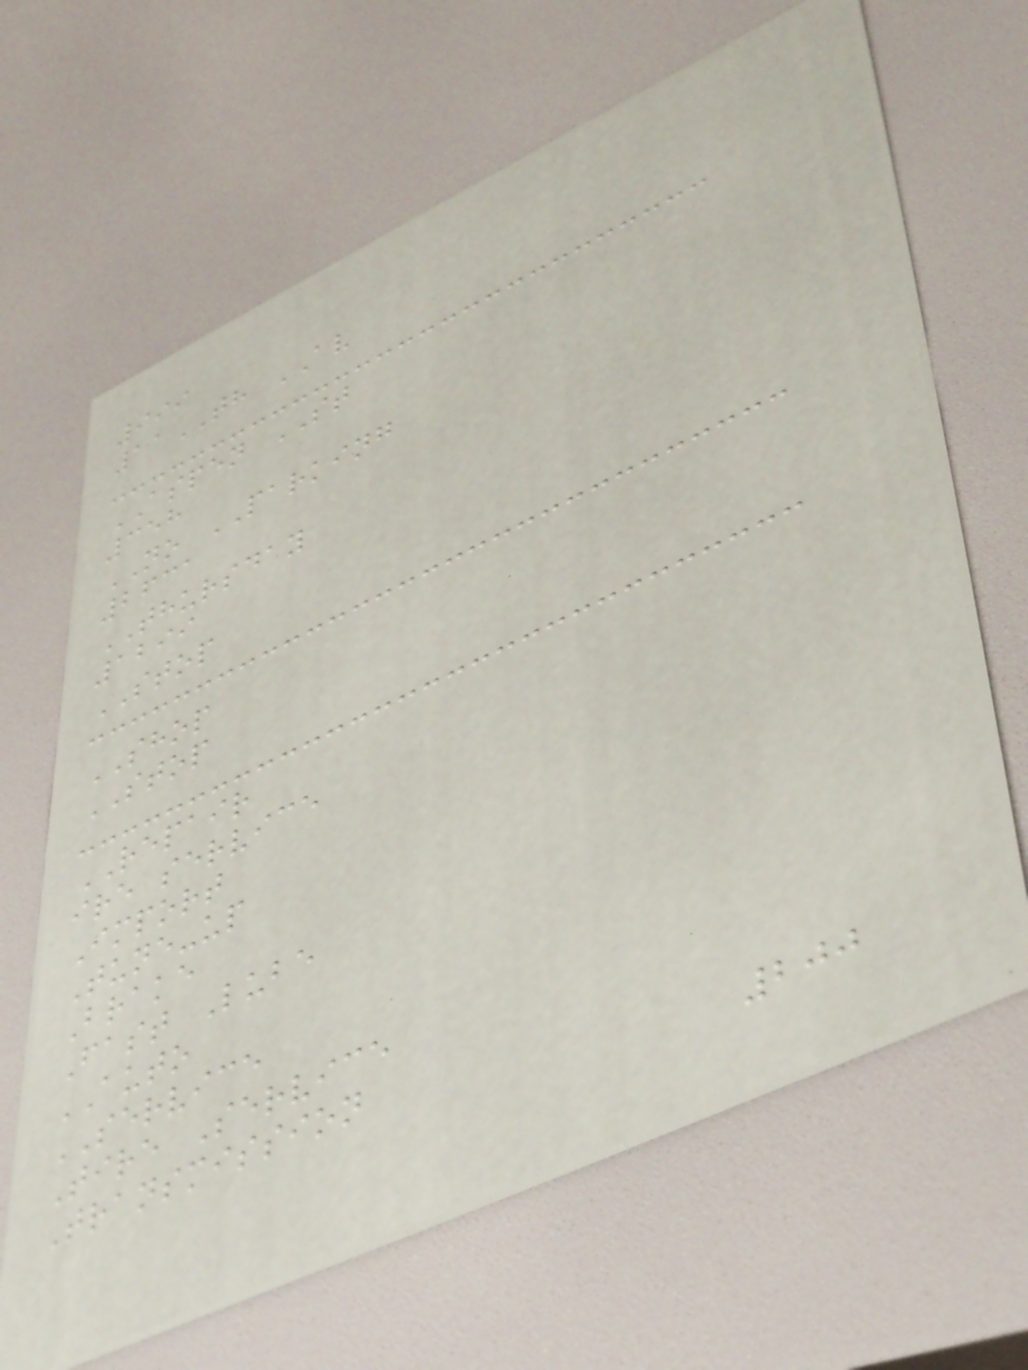999
11TH AV
ASPEN ST
358
NO PARKING
2631
THURSDAY
1299
STOP
SHOP
STOP
REPAIR
ire service
Import
Tune-up
Brake
Fast Lube
AUTO
SERVICE
Tire Service
Transmission
200
